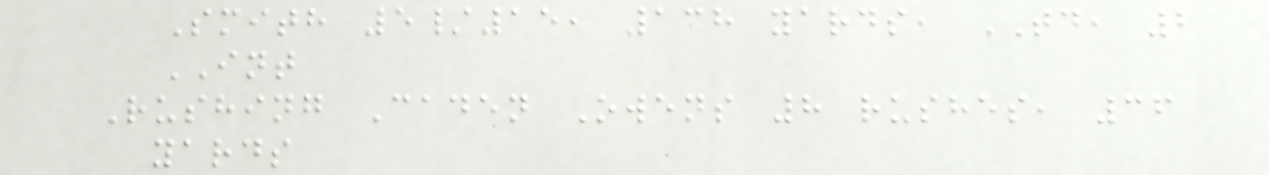Smith 5/15, 138 yards, TD, 2
INT
Rushing Caden Owens 8 rushes, 36
yards
